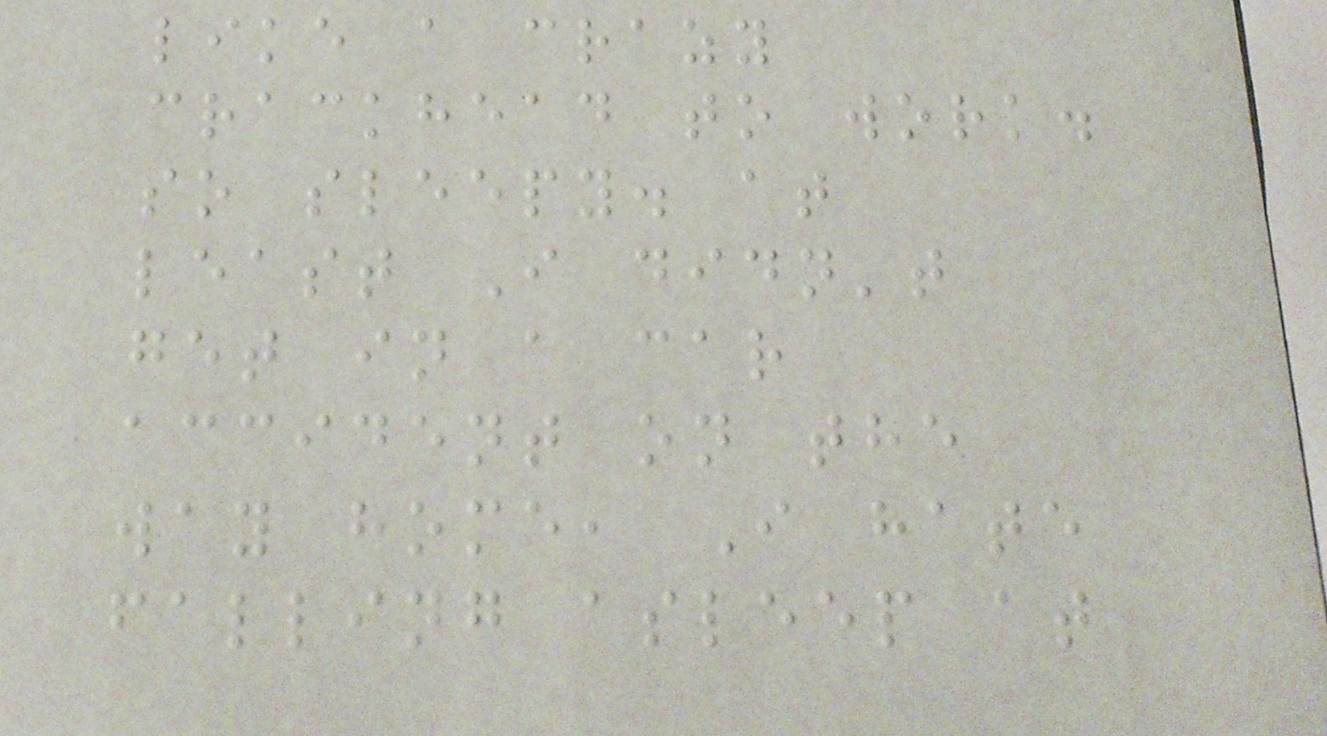like a crazy
crackhead to work.
so sleepy. at
least I didn't
get in a car
accident on the
way home, I hate
falling asleep at
